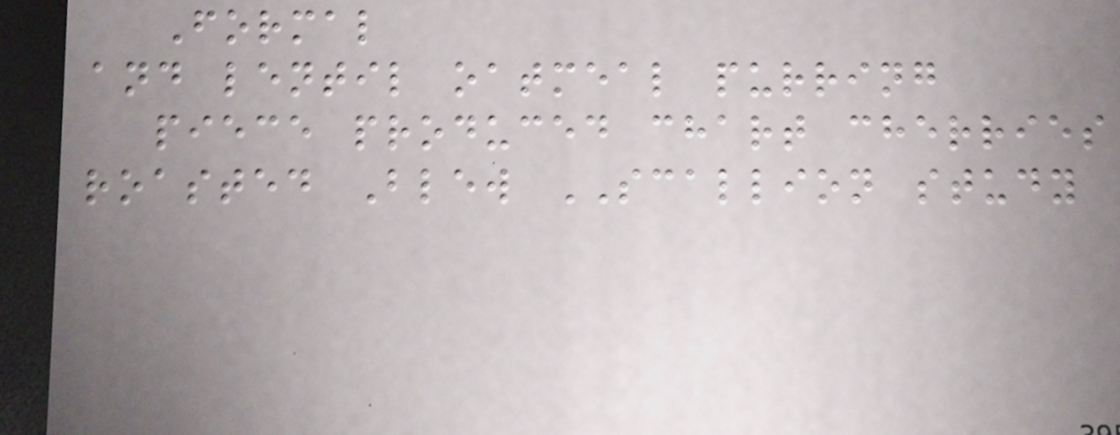Formal
and lentil oatmeal purring
piece produced chart cherries
roasted Blew SCALLION study
